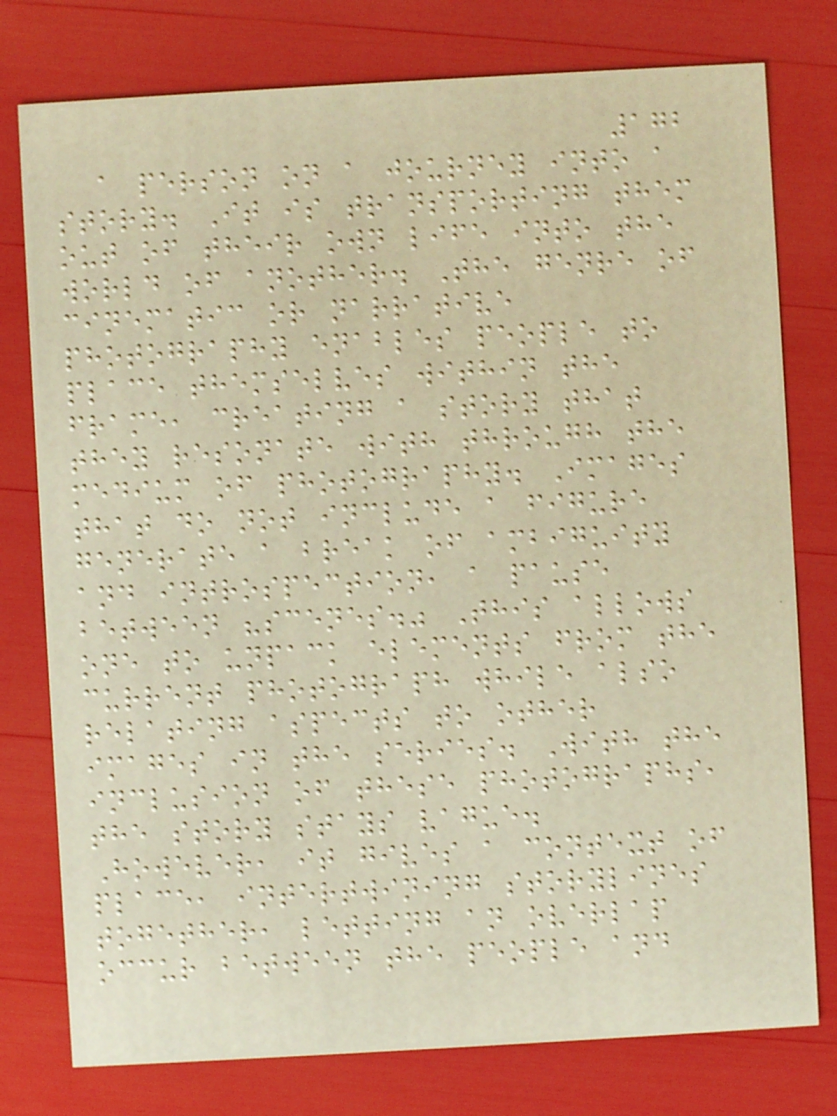172
a person on a journey into a
story. It is transporting them
out of their own life into the
world of another. The genre of
cinematic or narrative
photography enables people to
place themselves within the
frame, creating a story that
they resonate with through the
medium of photography. Images
that do not include a figure
generate a break of ambiguity
and introspection, a pause
between "scenes." This allows
one to unpack elements from the
current photograph while also
relating aspects to other
images in the series. With the
inclusion of these photographs,
the story stays vague.
However, it gives a context of
place, intertwining storylines
together, letting an overlap
occur between the people and
